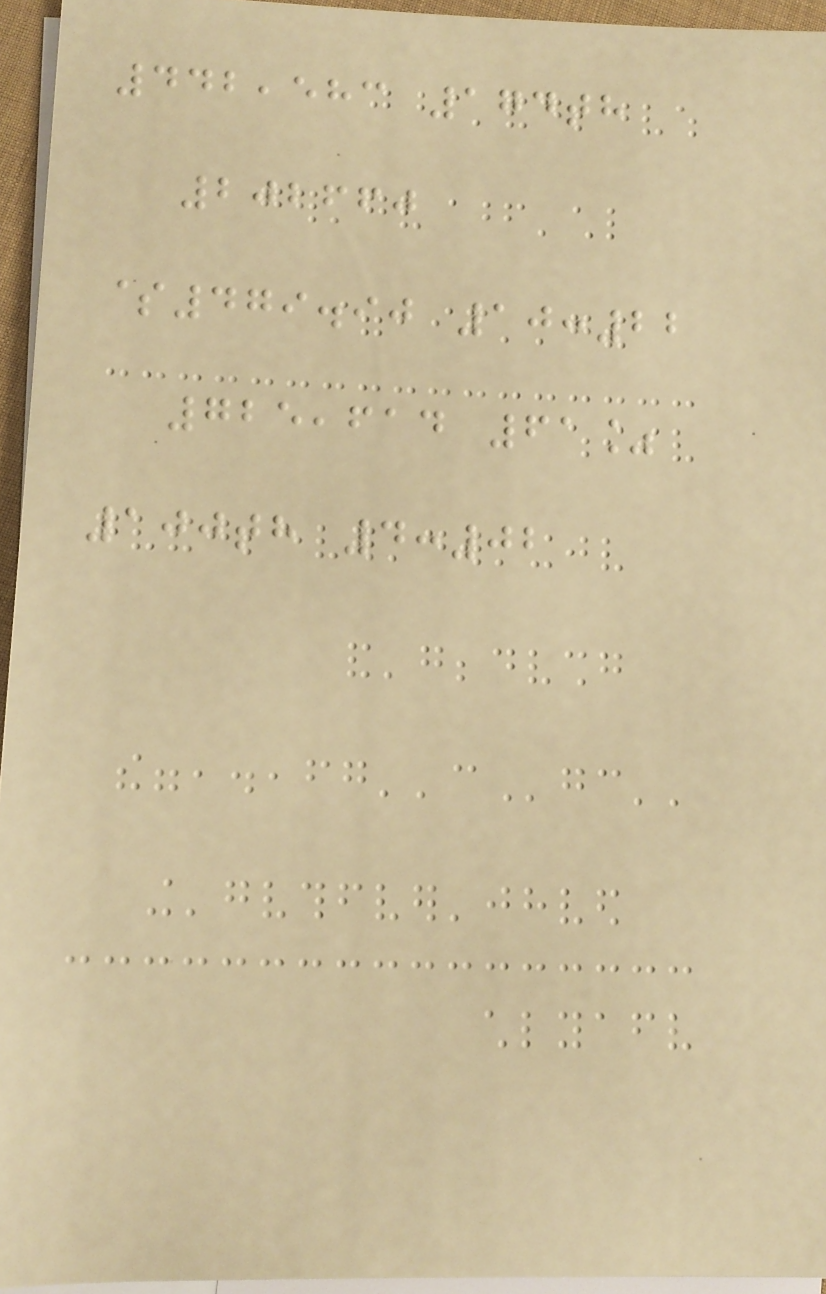442,583 174th
202660
$479.90 10:22
725,614 61%
100th 4:02
